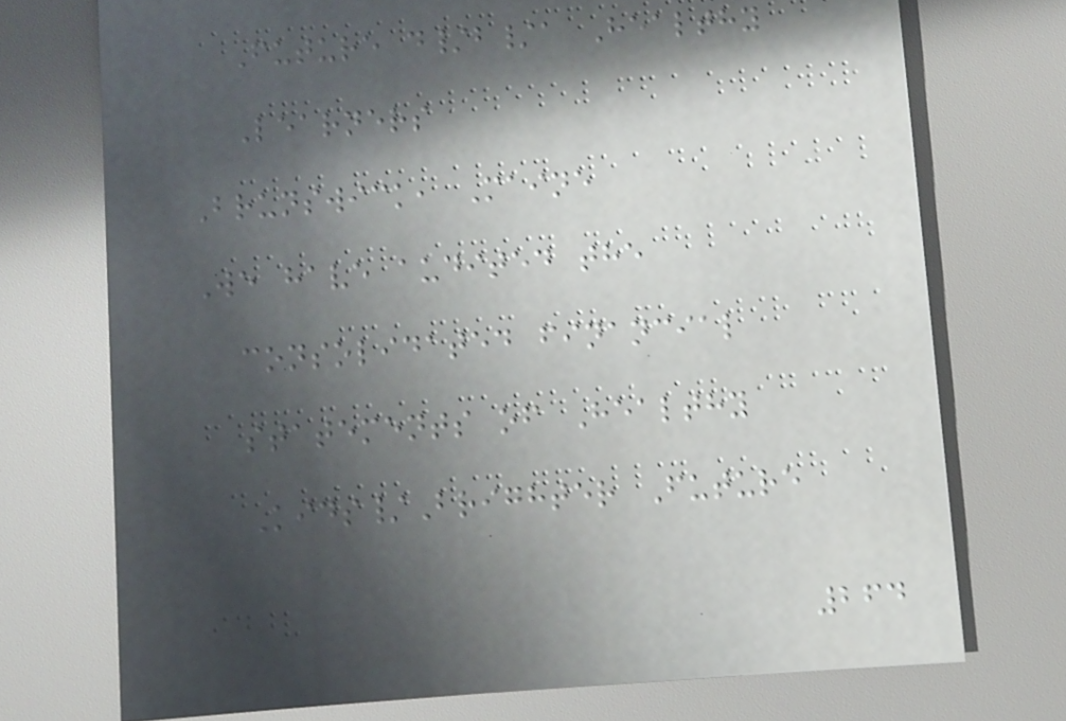Future d/b/a Healthy
Learners
Brunswick, Maine
We have audited the
consolidated financial
statements of Healthy
Kids/Brighter Future
264
